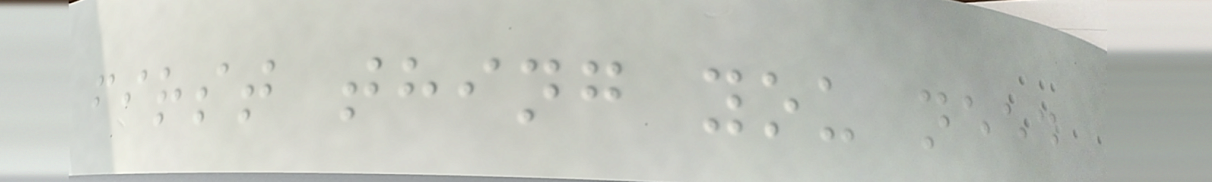first thing you need
